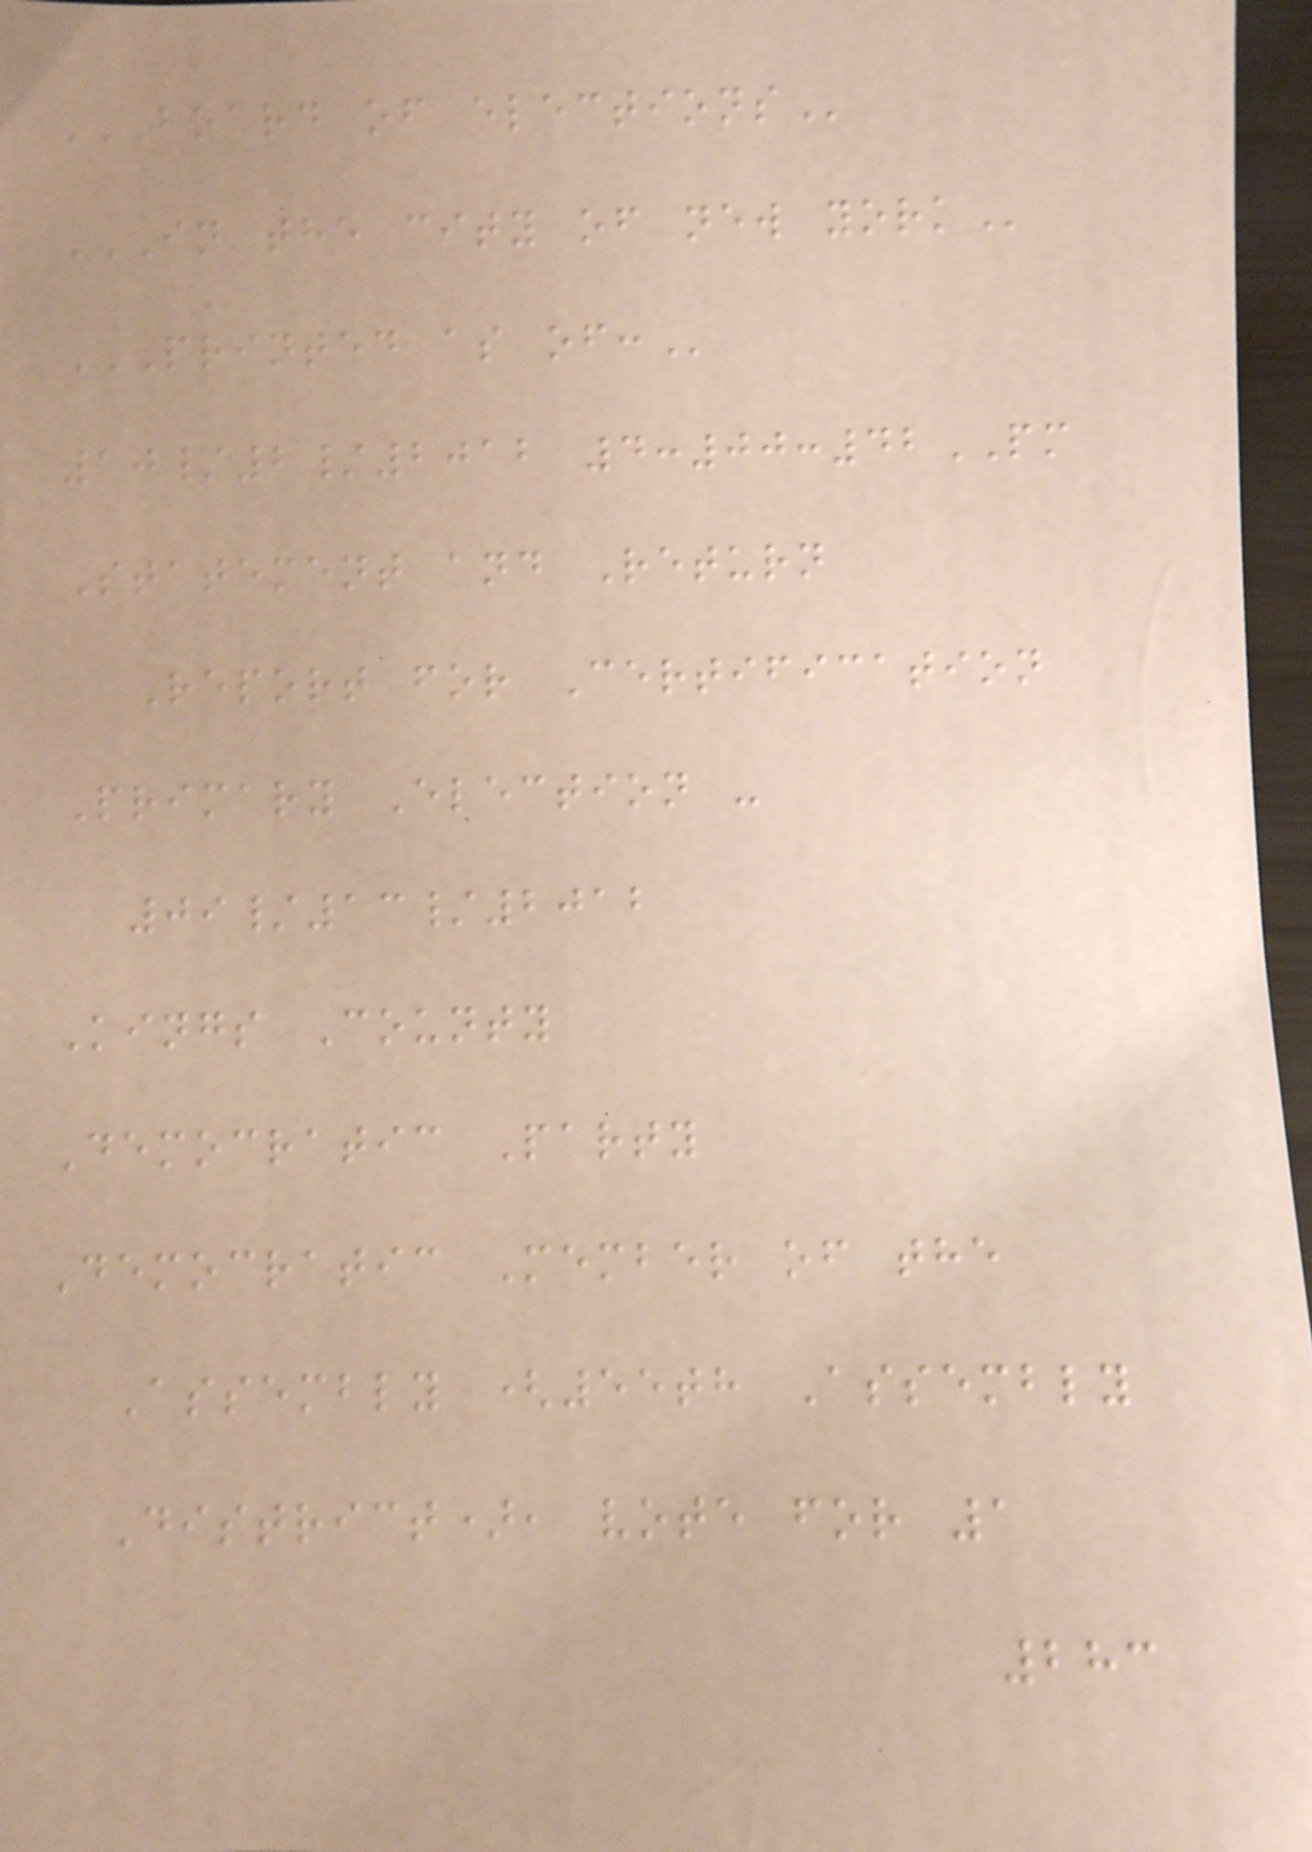BOARD OF ELECTIONS
IN THE CITY OF NEW YORK
PRINTED AS OF:
10/2/2012 4:00:42PM
Statement and Return
Report for Certification
Primary Election -
09/13/2012
Kings County
Democratic Party
Democratic Member of the
Assembly (55th Assembly
District), vote for 1
283
